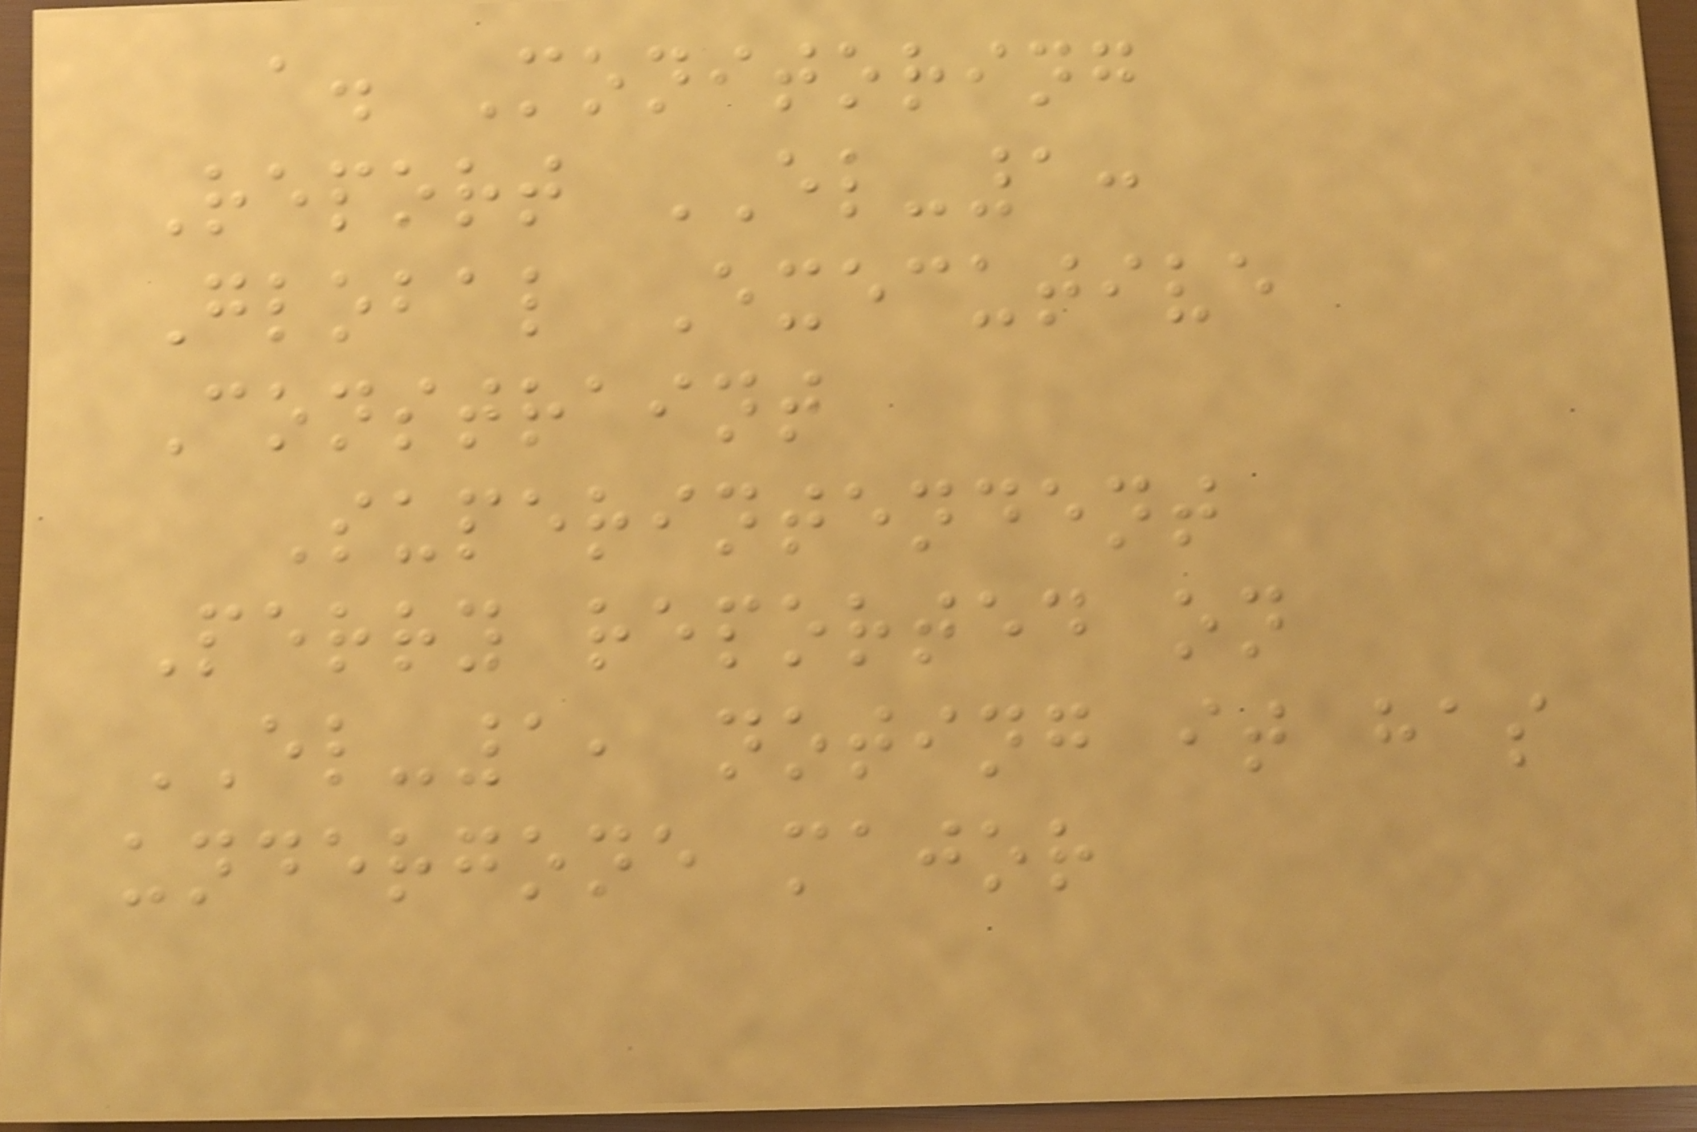a. Monitoring
Report EL-1:
Global Executive
Constraint
Superintendent
Perry reported on
EL-1, noting it has
undergone major
